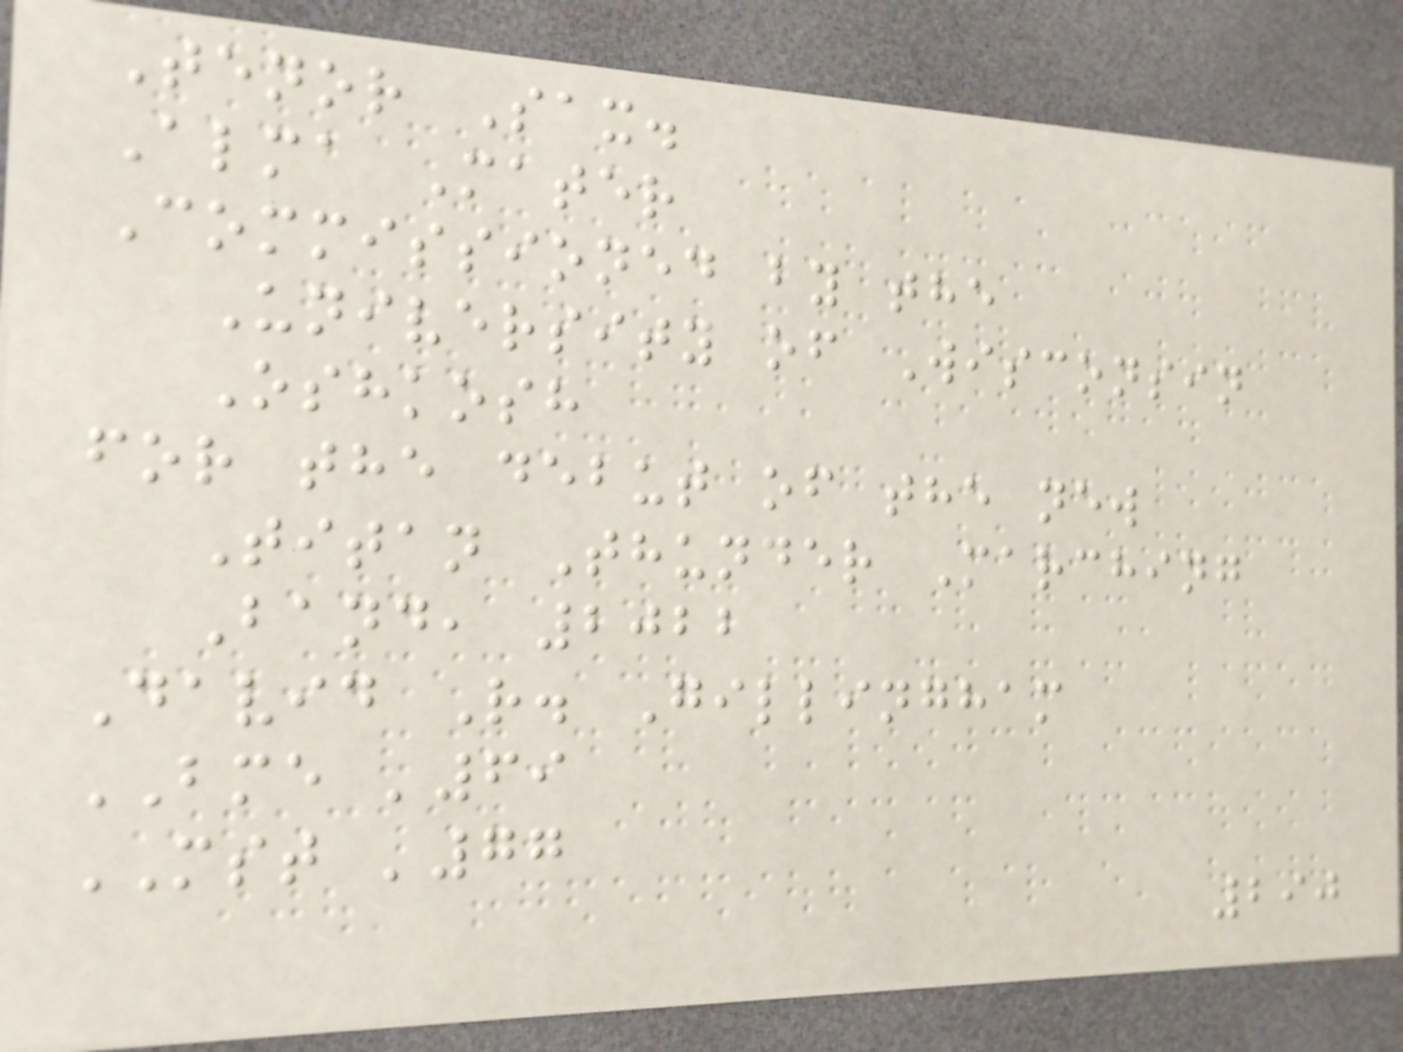Tenor Sax.
Alma Mater
Commissioned by the
University of Wisconsin
Oshkosh
for the debut of the new
Titan Thunder Marching
Band, 2022
David R. Gillingham
BME '69
MST '77
290
